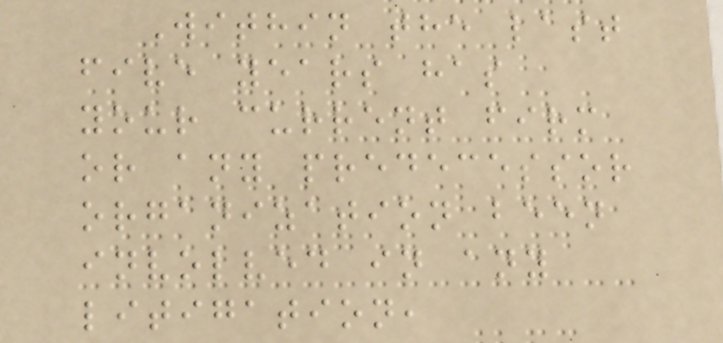Within the last
five years has
your current firm
or any predecessor
organization been
involved in any
litigation,
